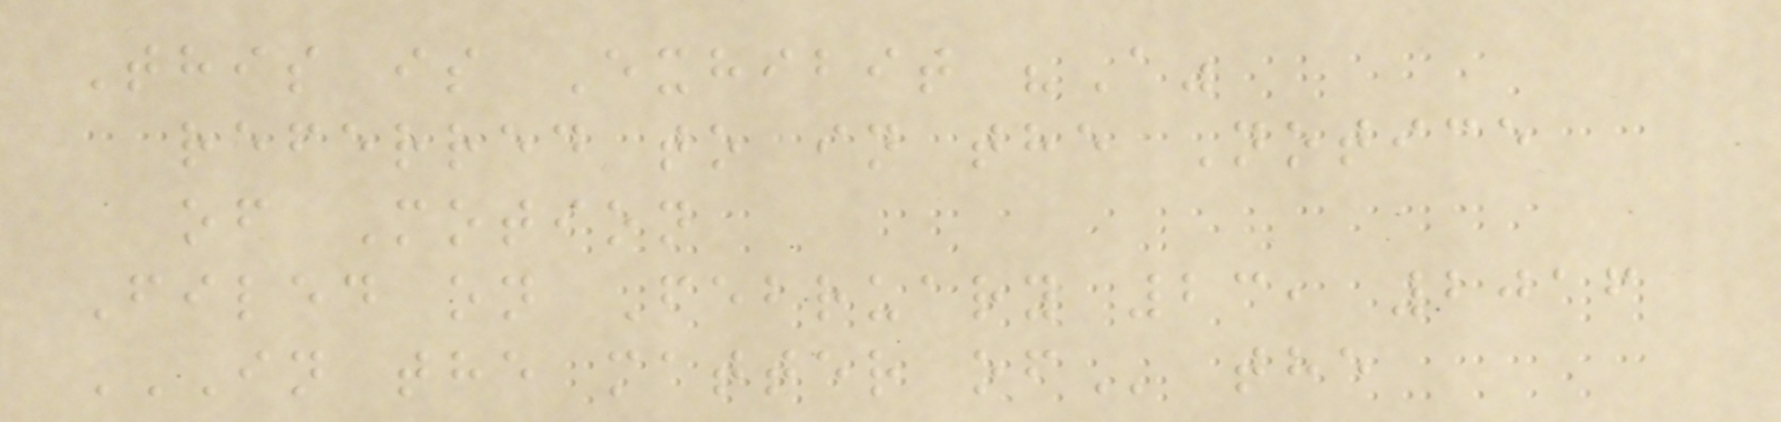This is Exhibit "A"
referred to in the Notice
of Motion
Filed on February 23, 2016
IN THE MATTER OF the
